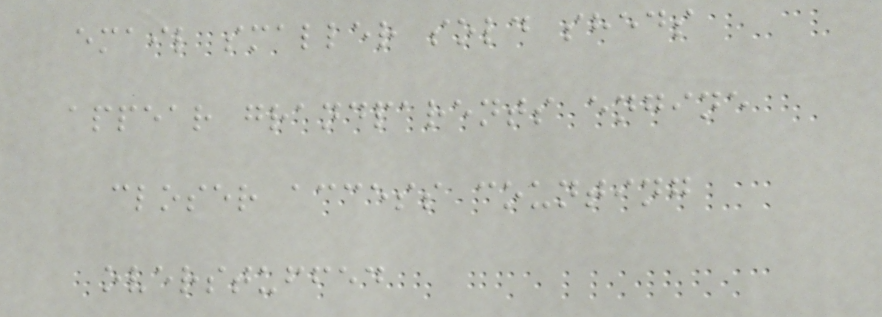email smaller sold sheds
appear grandparents engine
closer access counting
overstuffed
